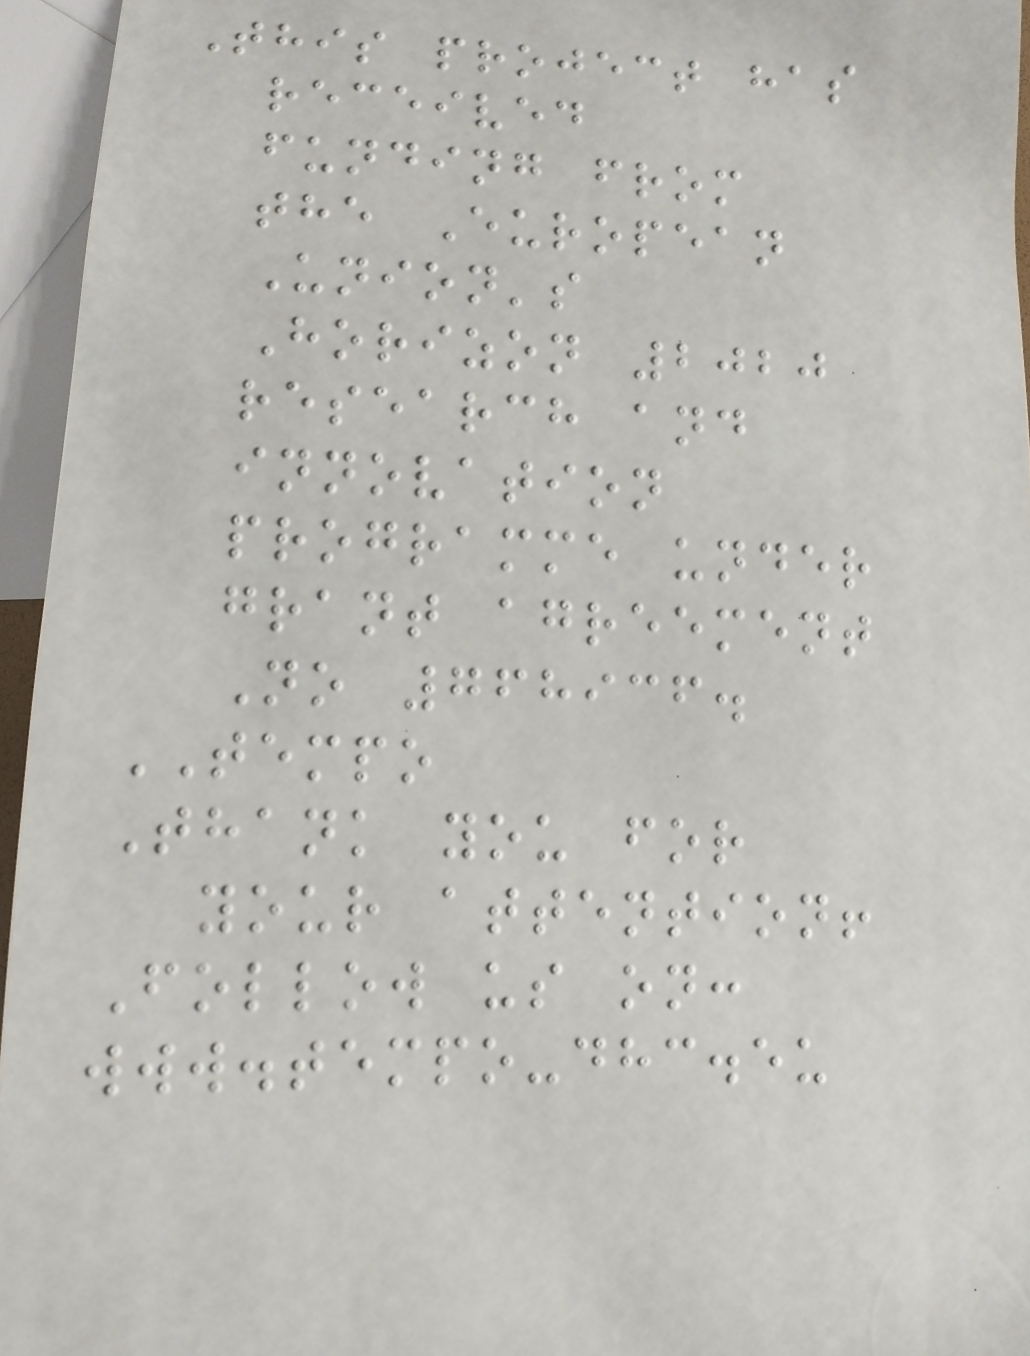This project has
received
funding from
the European
Union's
Horizon 2020
research and
innovation
programme under
grant agreement
No 768936.
TEMPO
Thank you for
your attention!
Follow us on:
www.tempo-dhc.eu
